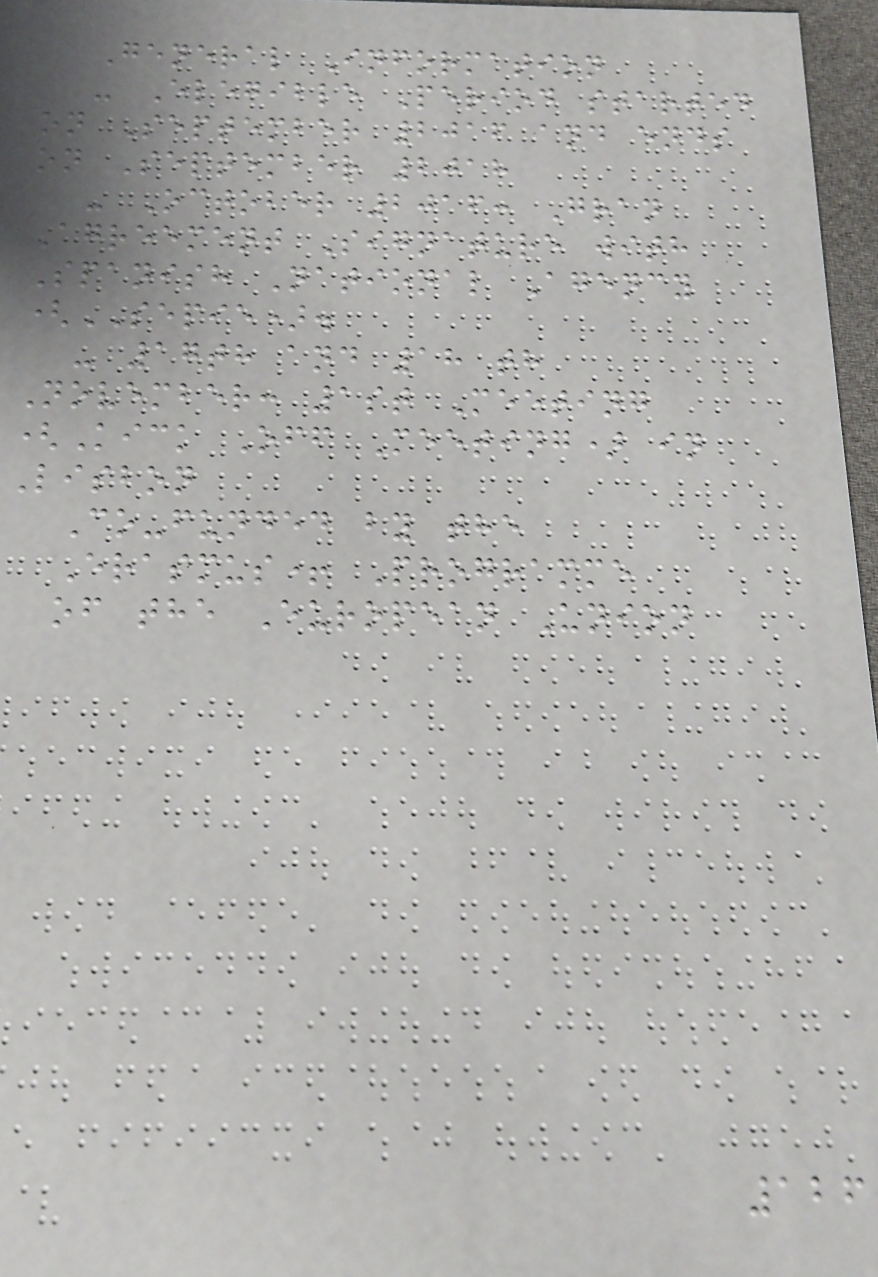General Information
- Elegible Period started
on September 2016 and ends
on September 2018
- October 2016: Gran
Agreement Signature with
Spanish National Agency
(SEPIE).
- 17th and 18 th
November: 1st Meeting
(Kick Off Meeting) in
Lisbon
Co-funded by the
Erasmus+ Programme
of the European Union
126
